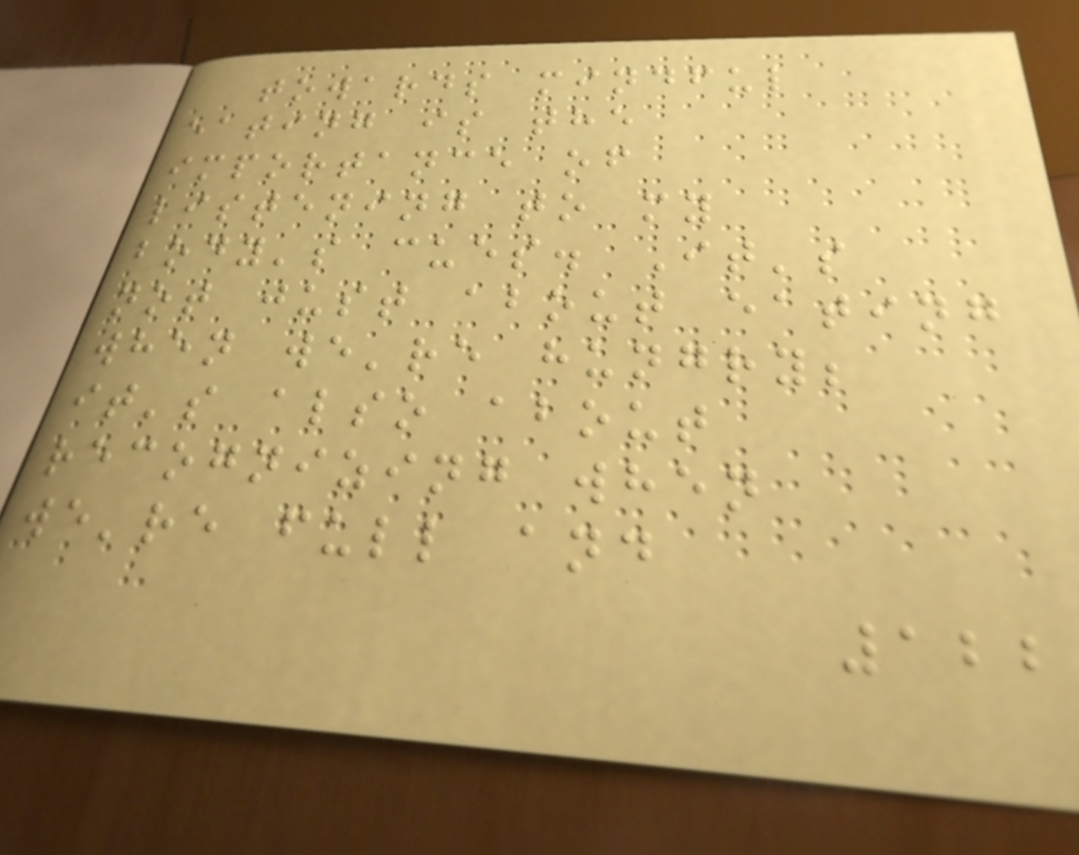towards mindful
eating is the
importance of
listening to my
body's cues. It's
not just about eating
when we're hungry;
it's also about
recognizing when
we're full and
122
